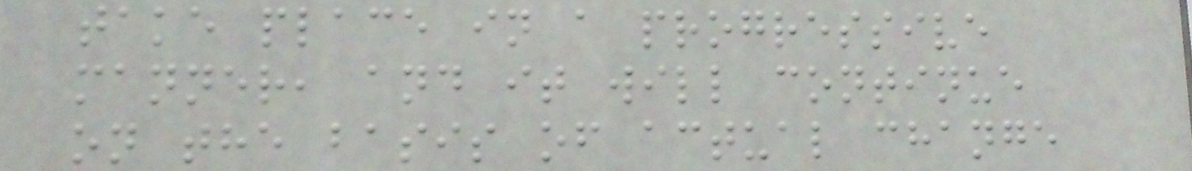take place in a progressive
manner, and it will continue
on the basis of actual change
